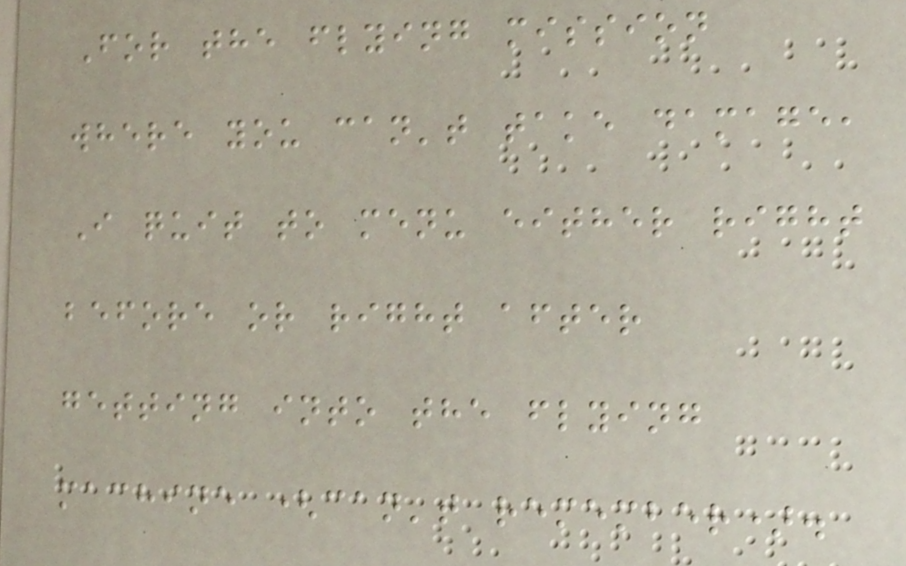For the flying mission
where you can't take damage,
I quit to menu either right
before or right after
getting into the flying
machine (can't remember).
